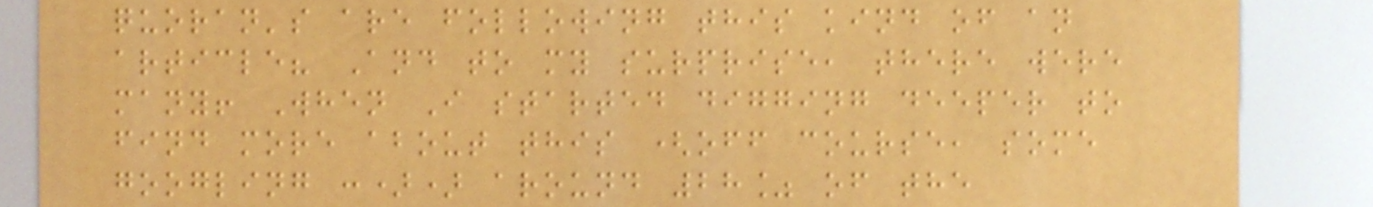quoran's are following this kind of an
article? And to my surprise, there were
many! When I started digging deeper to
find more about this (off course, some
googling :)) around 28% of the
